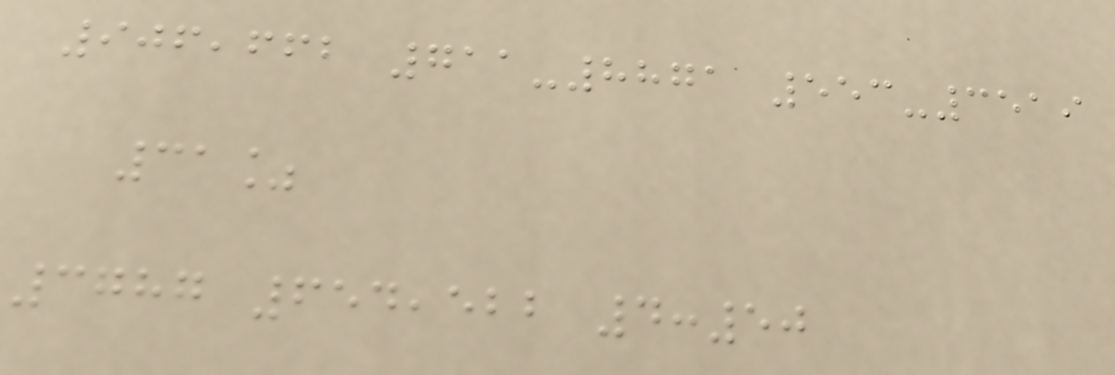906,662 711-8871 553-3519
31%
3787 654,522 4:50
